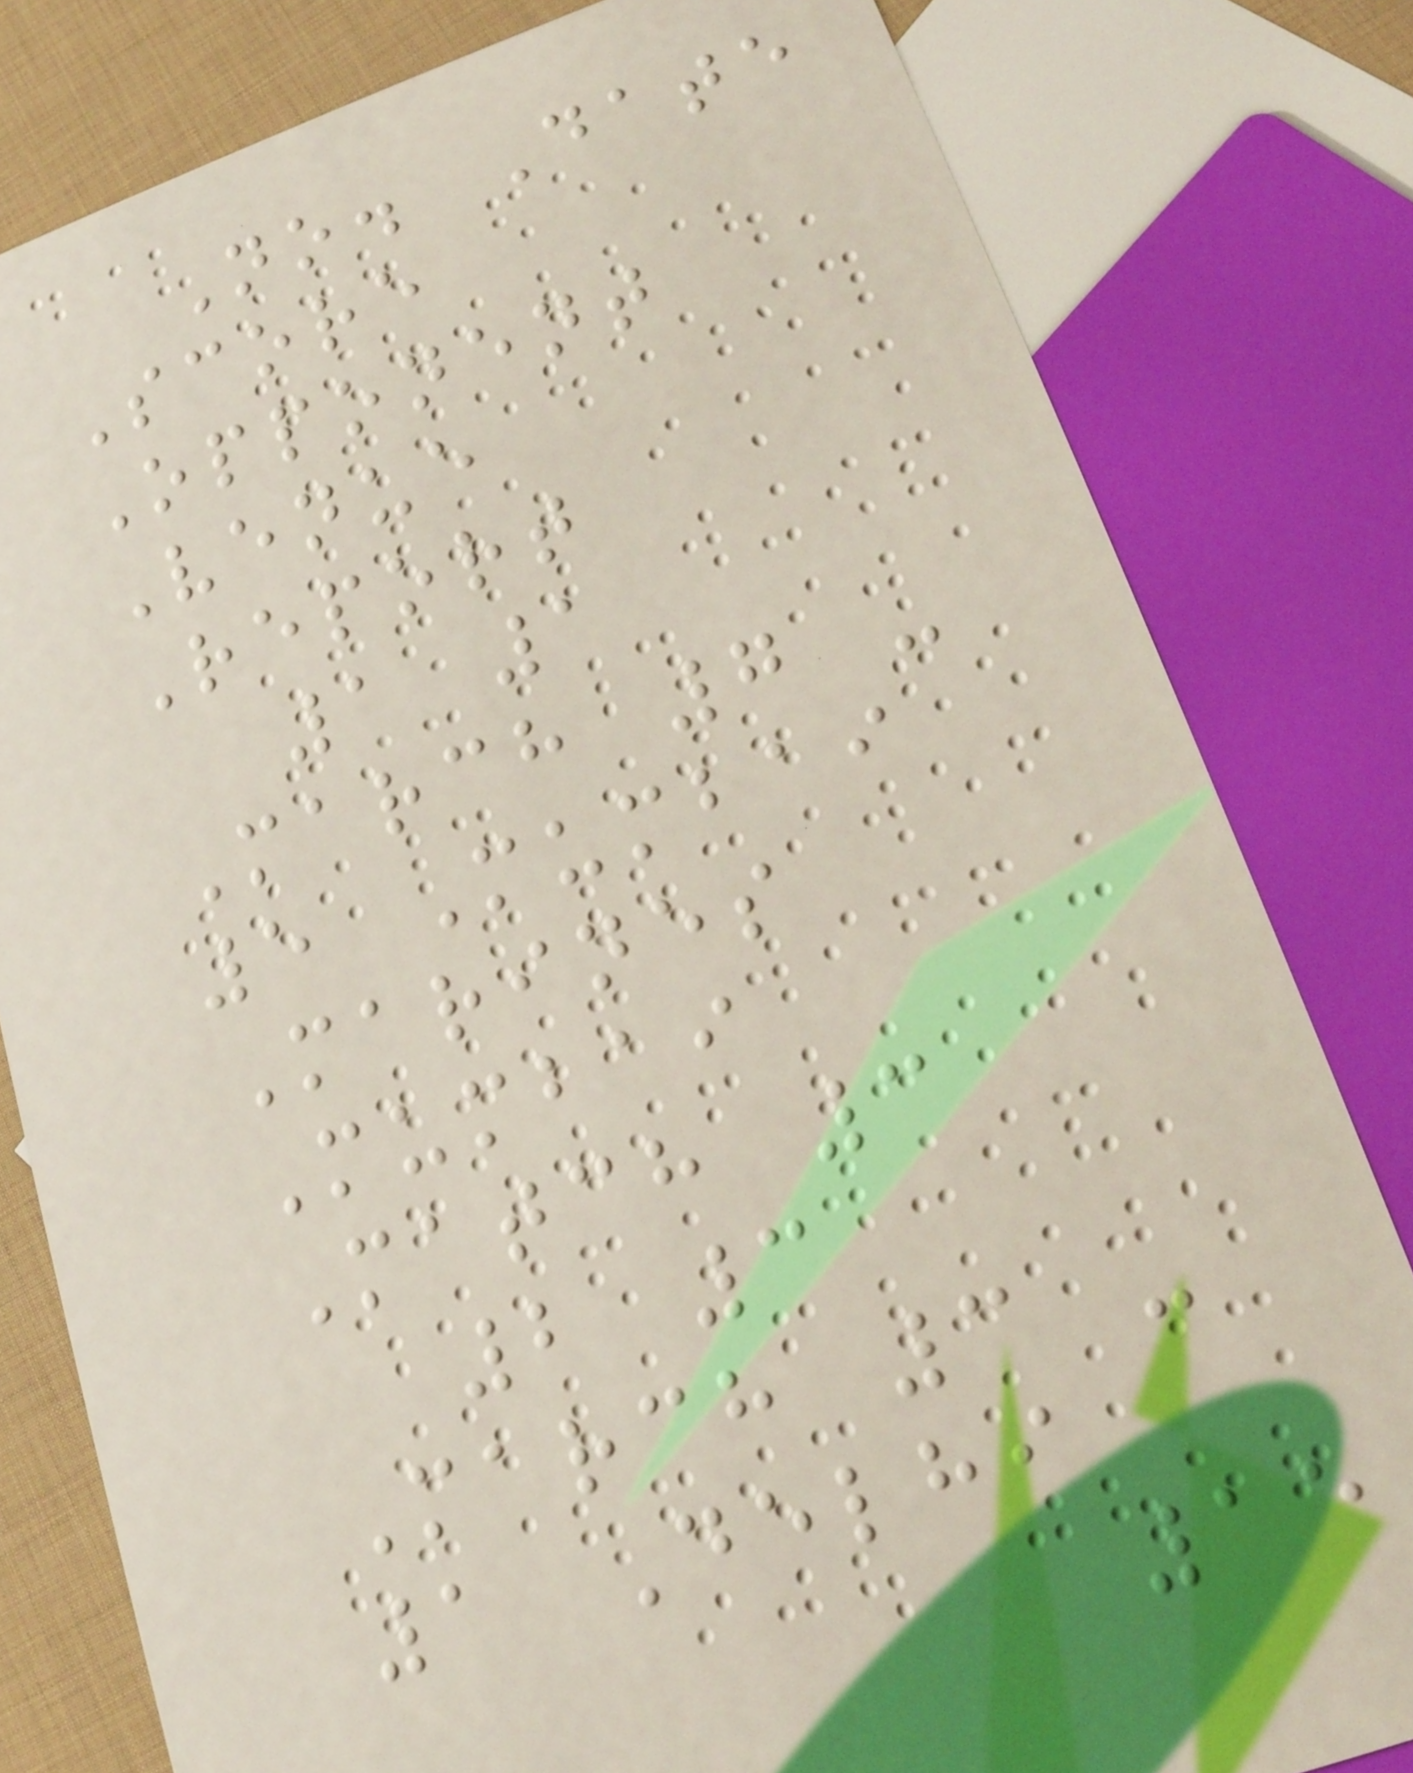No. Date
Score
Opponent
Venue
Report
1 1
March 7 -
5 Mumbai
Marines
Mumbai
Match 3
2 3
March 3 -
1 Delhi
15
